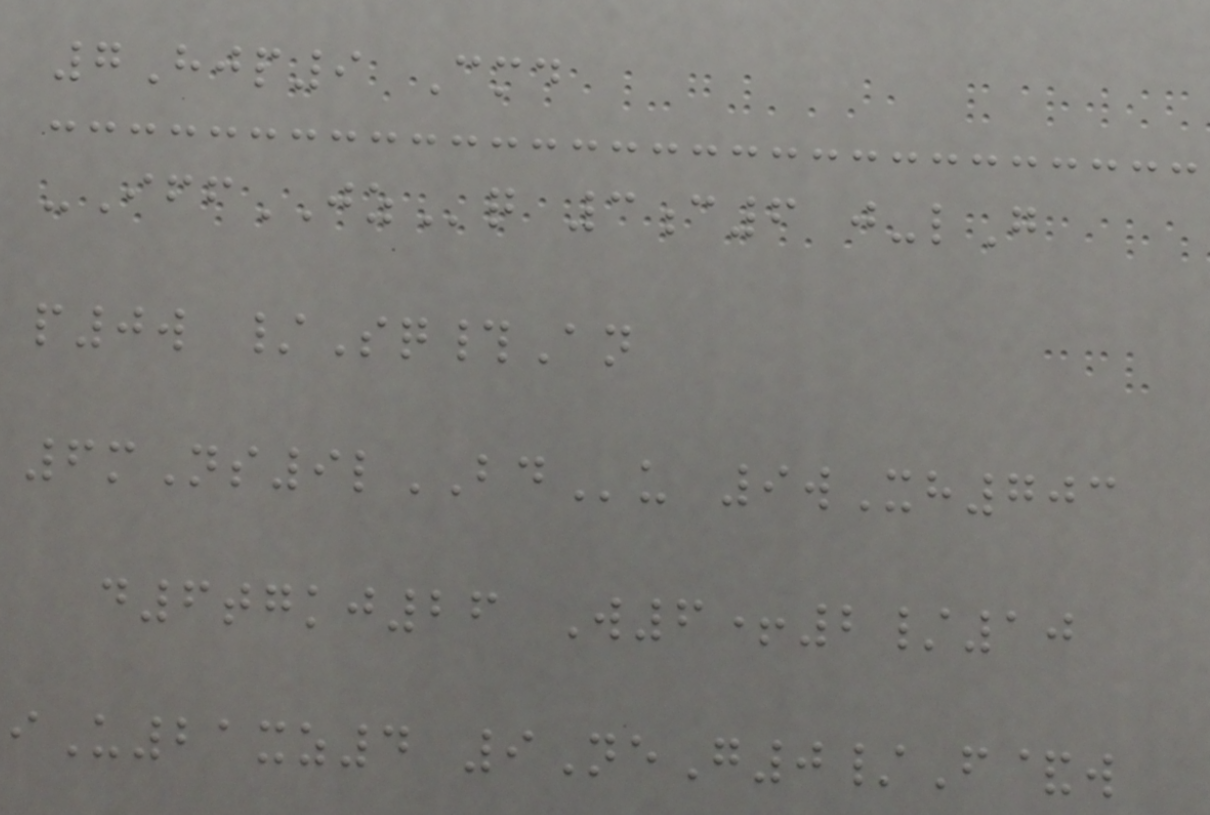7Hjp9 Cmd
-IffJZq 3c6 j-lG
p0w /Sq#An
6mNs9lBDu 9wXh703
d6tgkj26 W6+2/10
iU21xz4 9NeG0/F&w
